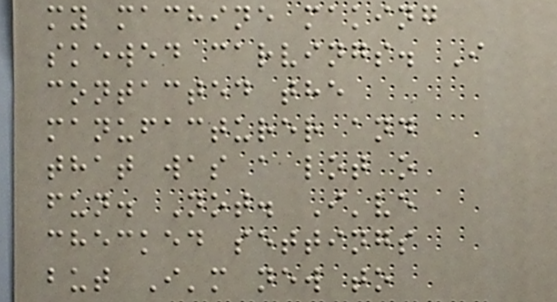my machine making
skewed carvings. I
contacted the
manufacturer and
that was a lot o
fun. Not. I've
checked settings
but I'm new to
